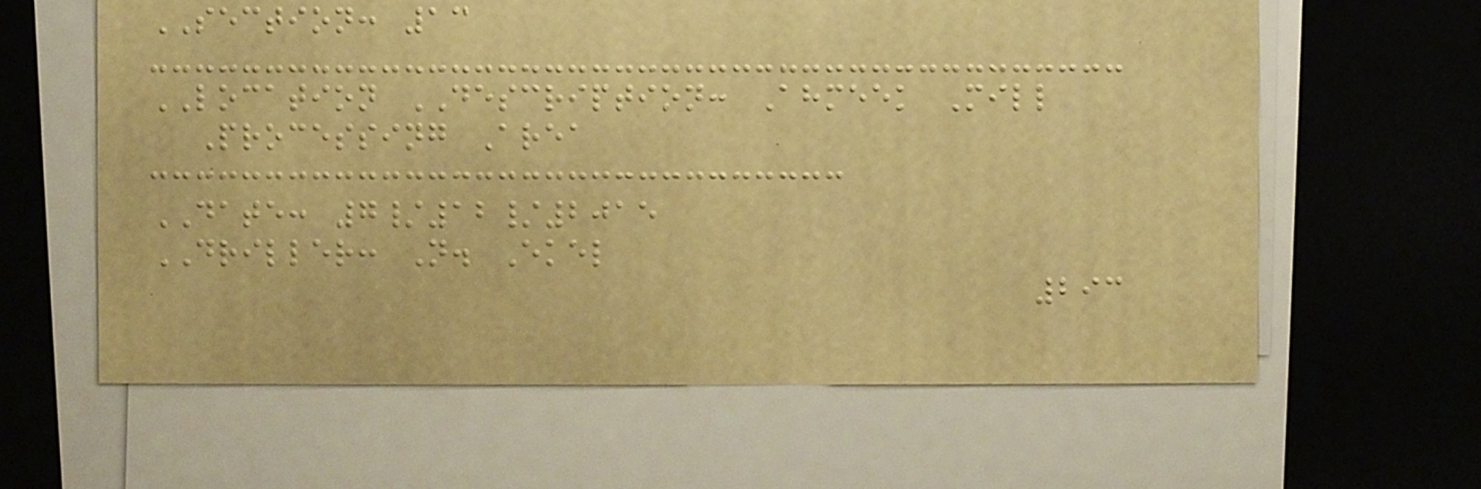SECTION: 13
LOCATION DESCRIPTION: Ahmeek Mill
Processing Area
DATE: 7/12/2015
DRILLER: N. Ekel
293
